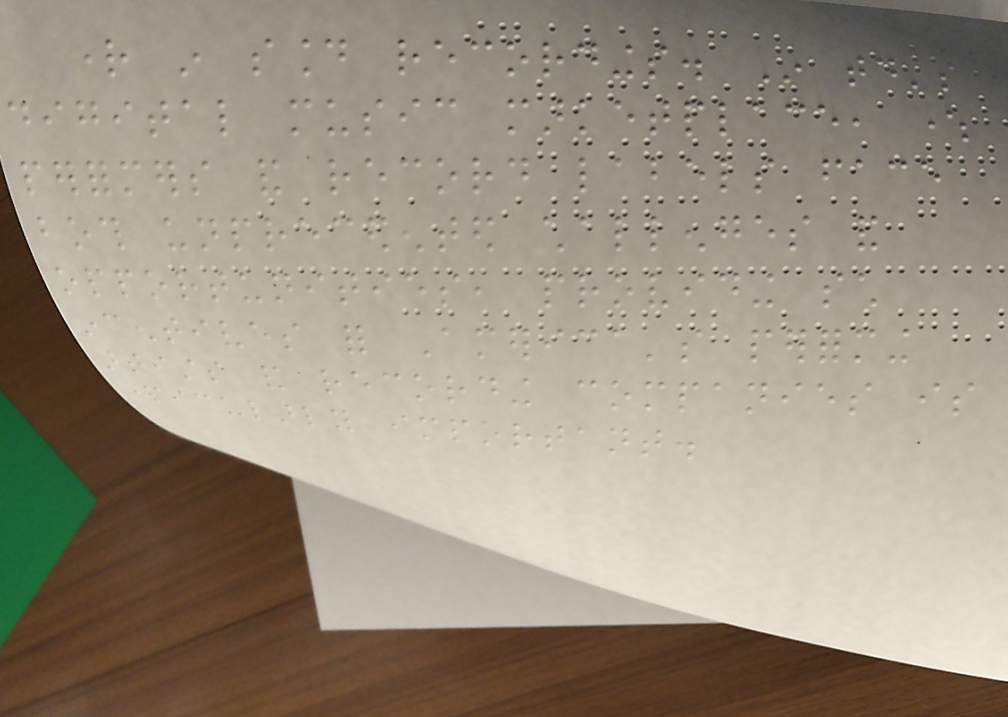right in sound recordings. In today's
digital music marketplace, where
performers and record labels face
both unprecedented challenges and
opportunities, providing such
incentives for America's performing
artists and recording companies is
particularly important.
